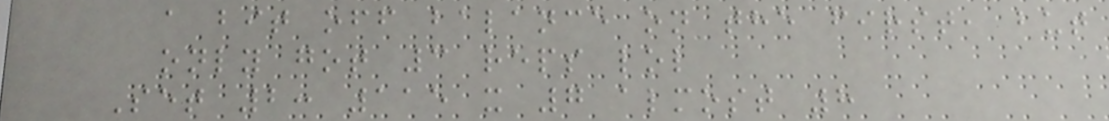a bit off balance on the first, but
only got 3 reps lol
Set 2: 115 x 7 almost 8
